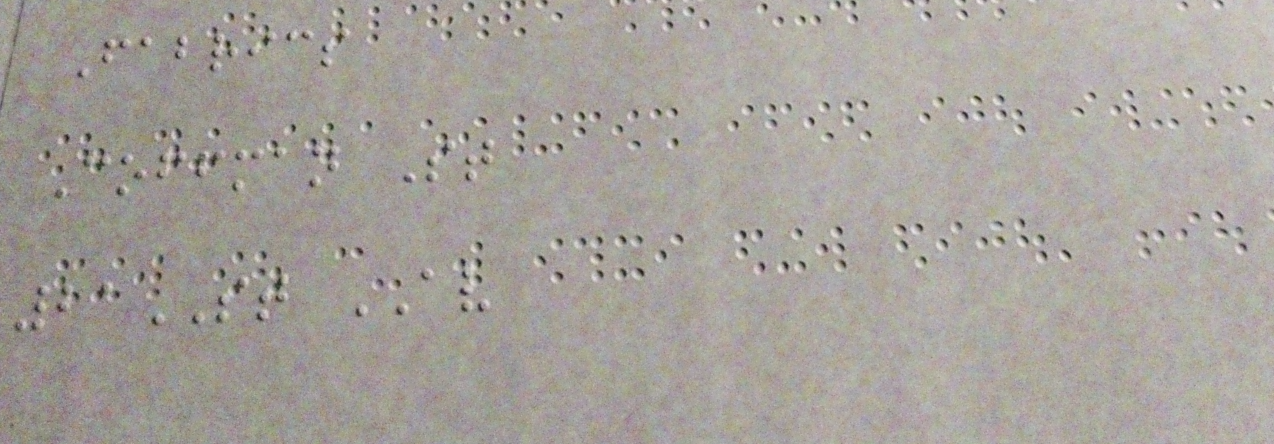Fabrics
Coffman St
21ST AV
